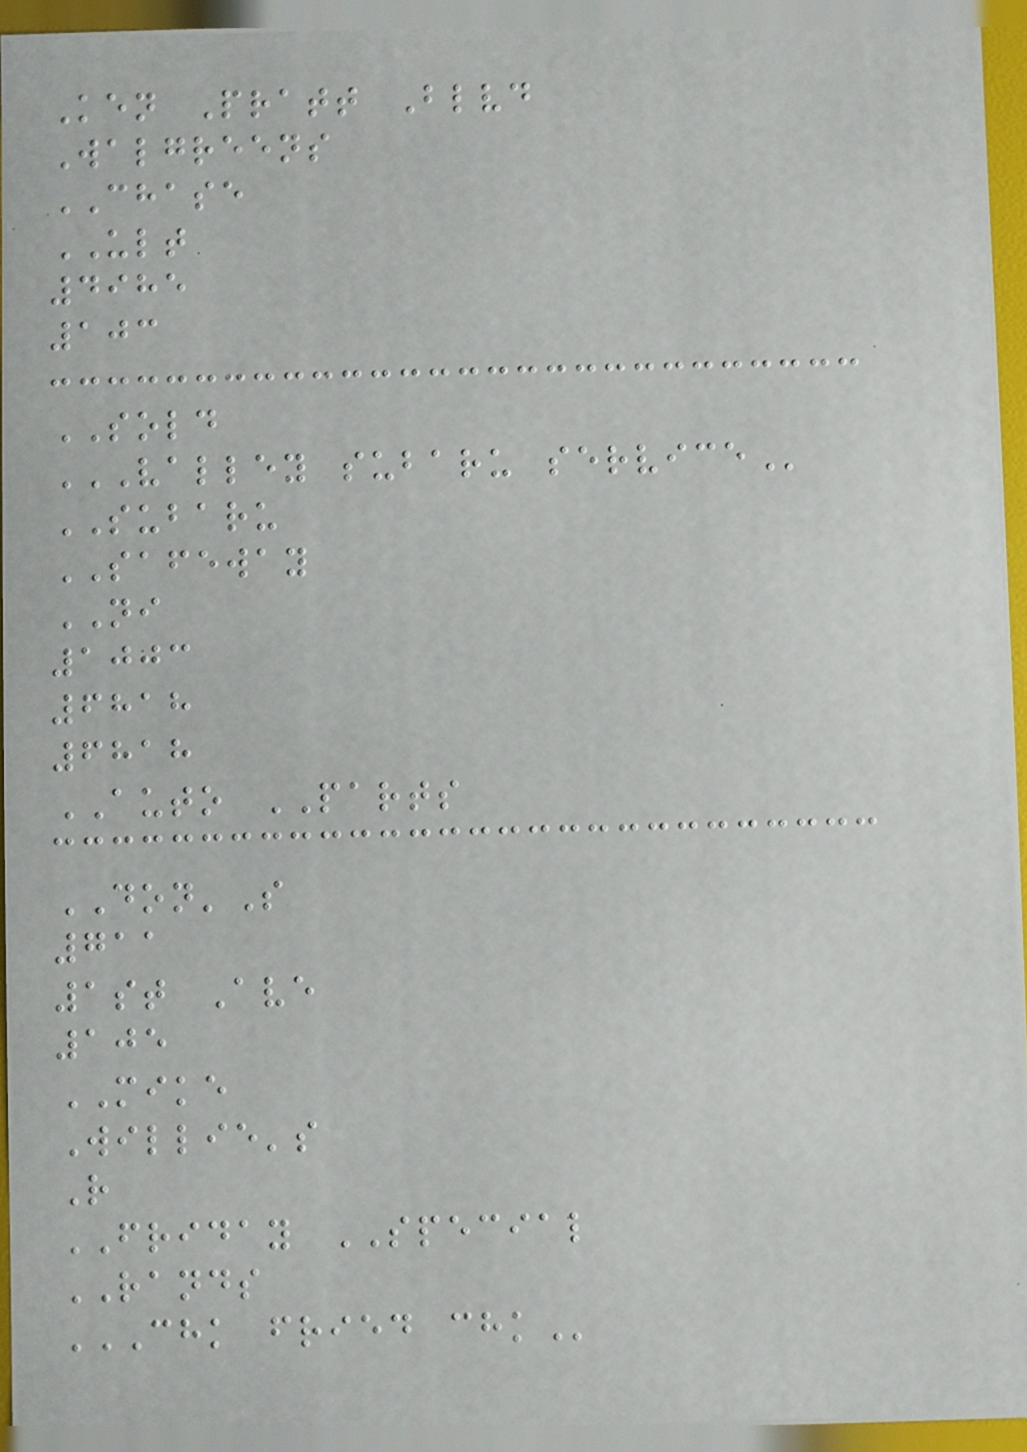Ken Pratt Blvd
Walgreens
CHASE
ULT
4985
103
SOLD
VALLEY SUBARU SERVICE
SUBARU
SAFEWAY
NI
1003
6818
6818
AUTO PARTS
DON'S
711
1st Ave
105
MIKE
Willie's
R
FRIDAY SPECIAL
RANDS
CHK FRIED CHK
